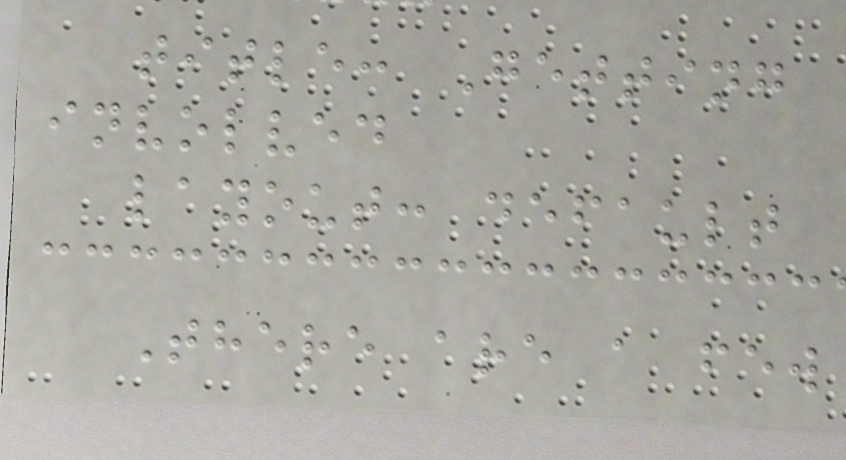title: Getting
involved
layout: default
There are a few
